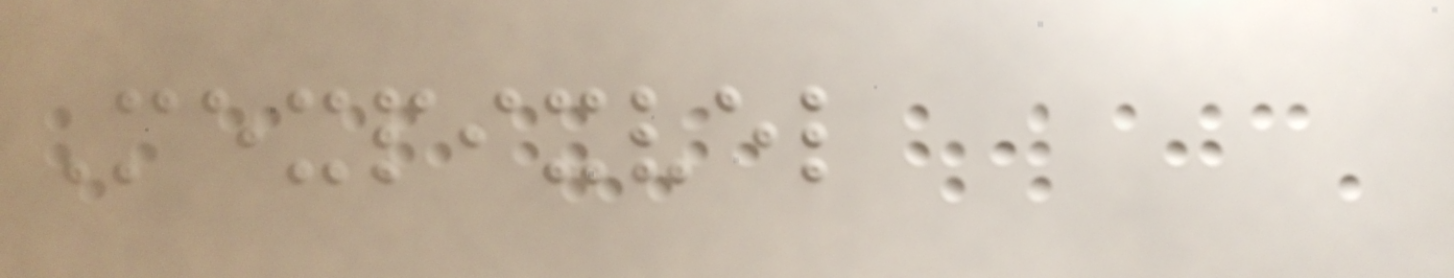Mexpixvel
